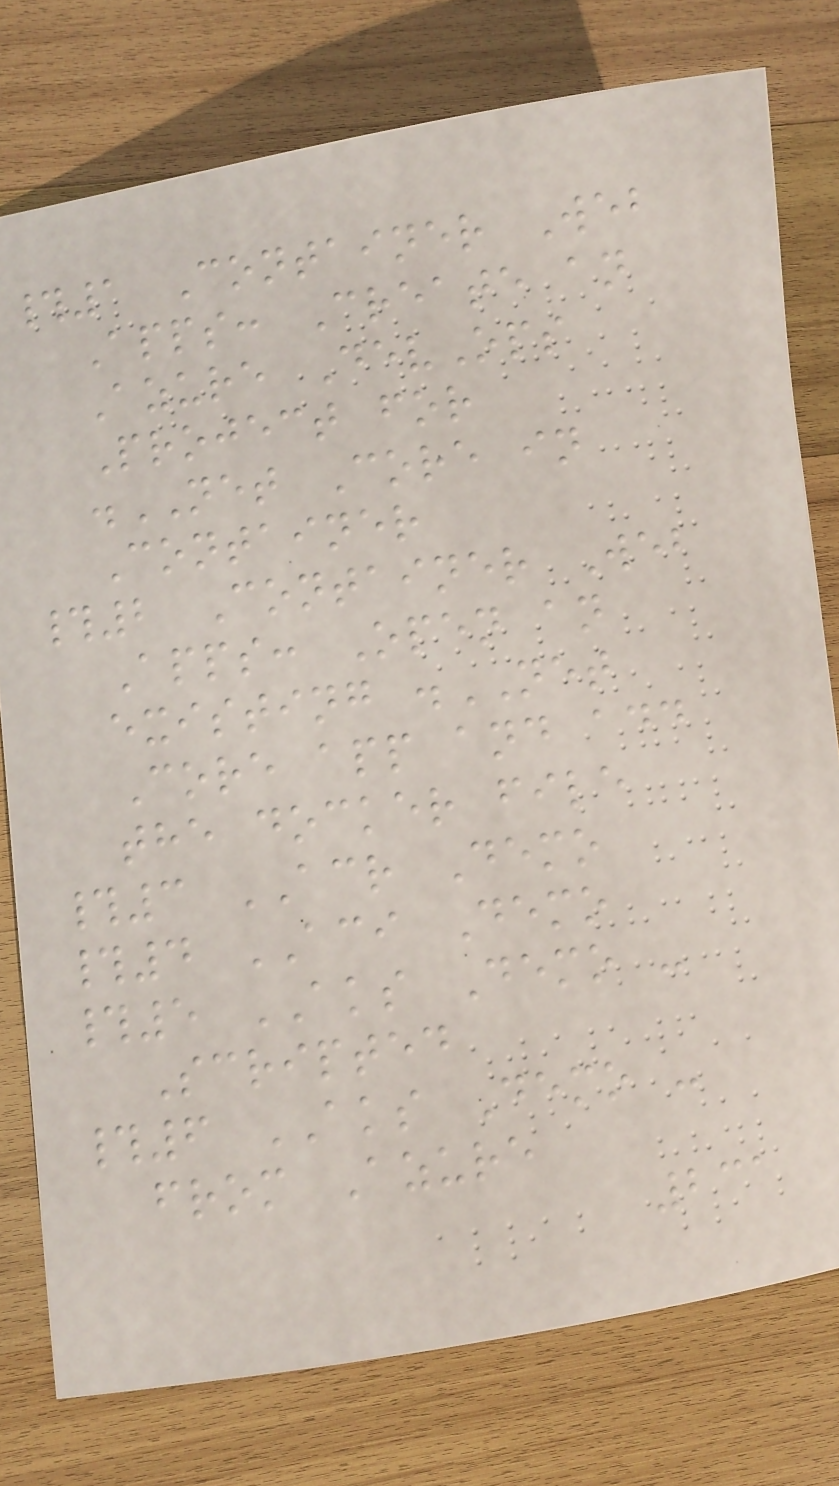#1 Container Web
Apps: Create an
Azure DevOps
Project for
.NET Core in
Container
#2 Container Web
Apps: Open an
existing .NET
Core app and add
the docker file
#3 ACR Demo
#4 ACI Demo
#5 AKS Demo -
Scripted
#6 AKS Demo -
from Azure
231
